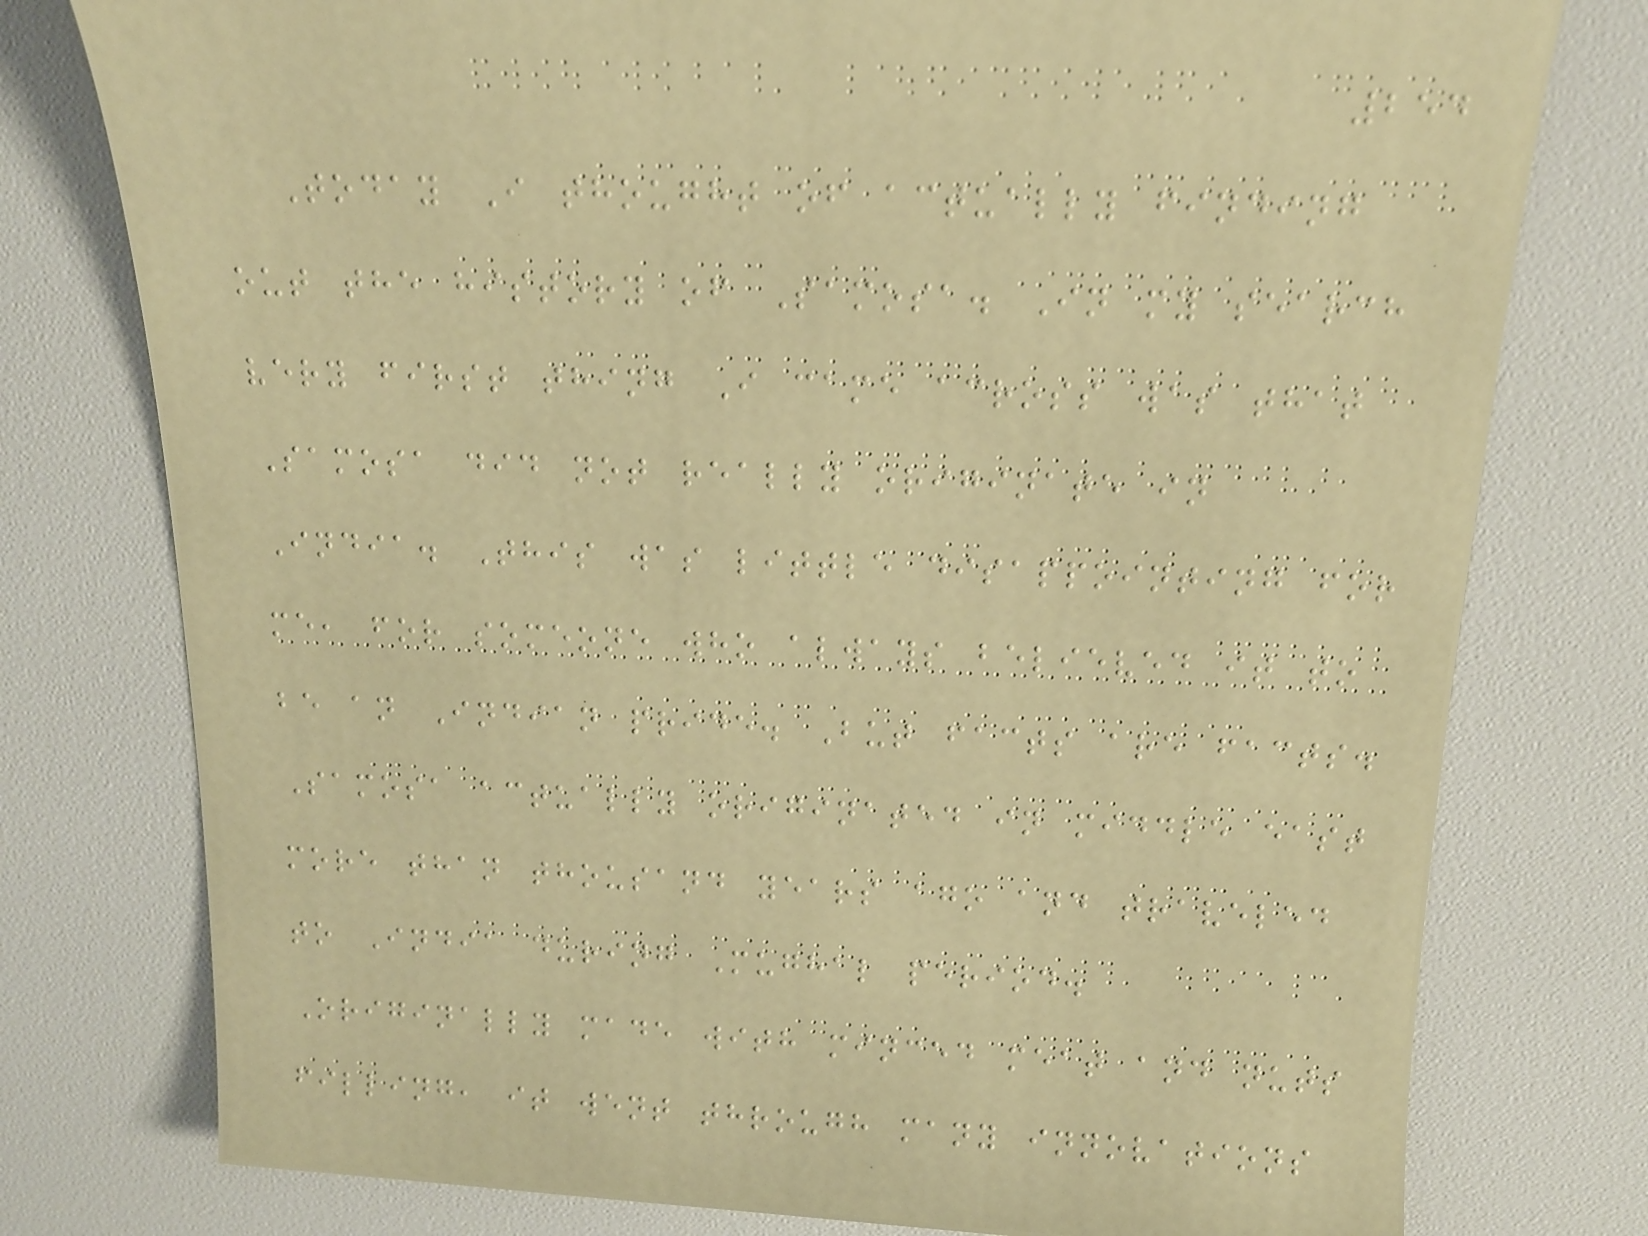254
Today I thought of actually finding
out the history of Samosa. In my search
very first thing I came across was that
Samosa did not really originate in
India. This was little disappointing for
me, for someone who always believed it to
be an Indian pride. But facts are facts.
Samosa actually originated in middle east
more than thousand years ago and traveled
to India during Mughal period.
Originally made with minced meat and nuts
filling, it went through many innovations
